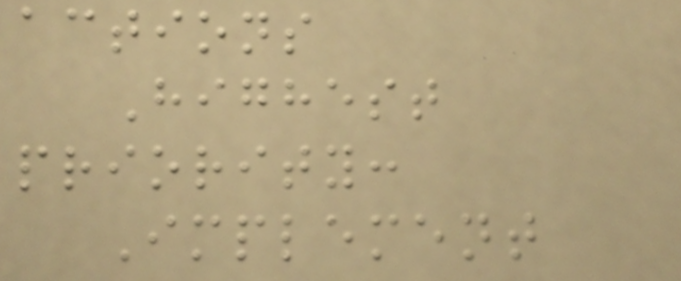actions
Highest
priority:
Implement
